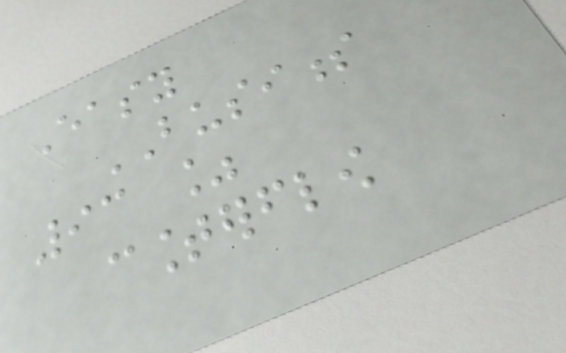Easy
BUSINESS
93 %
counterflow
